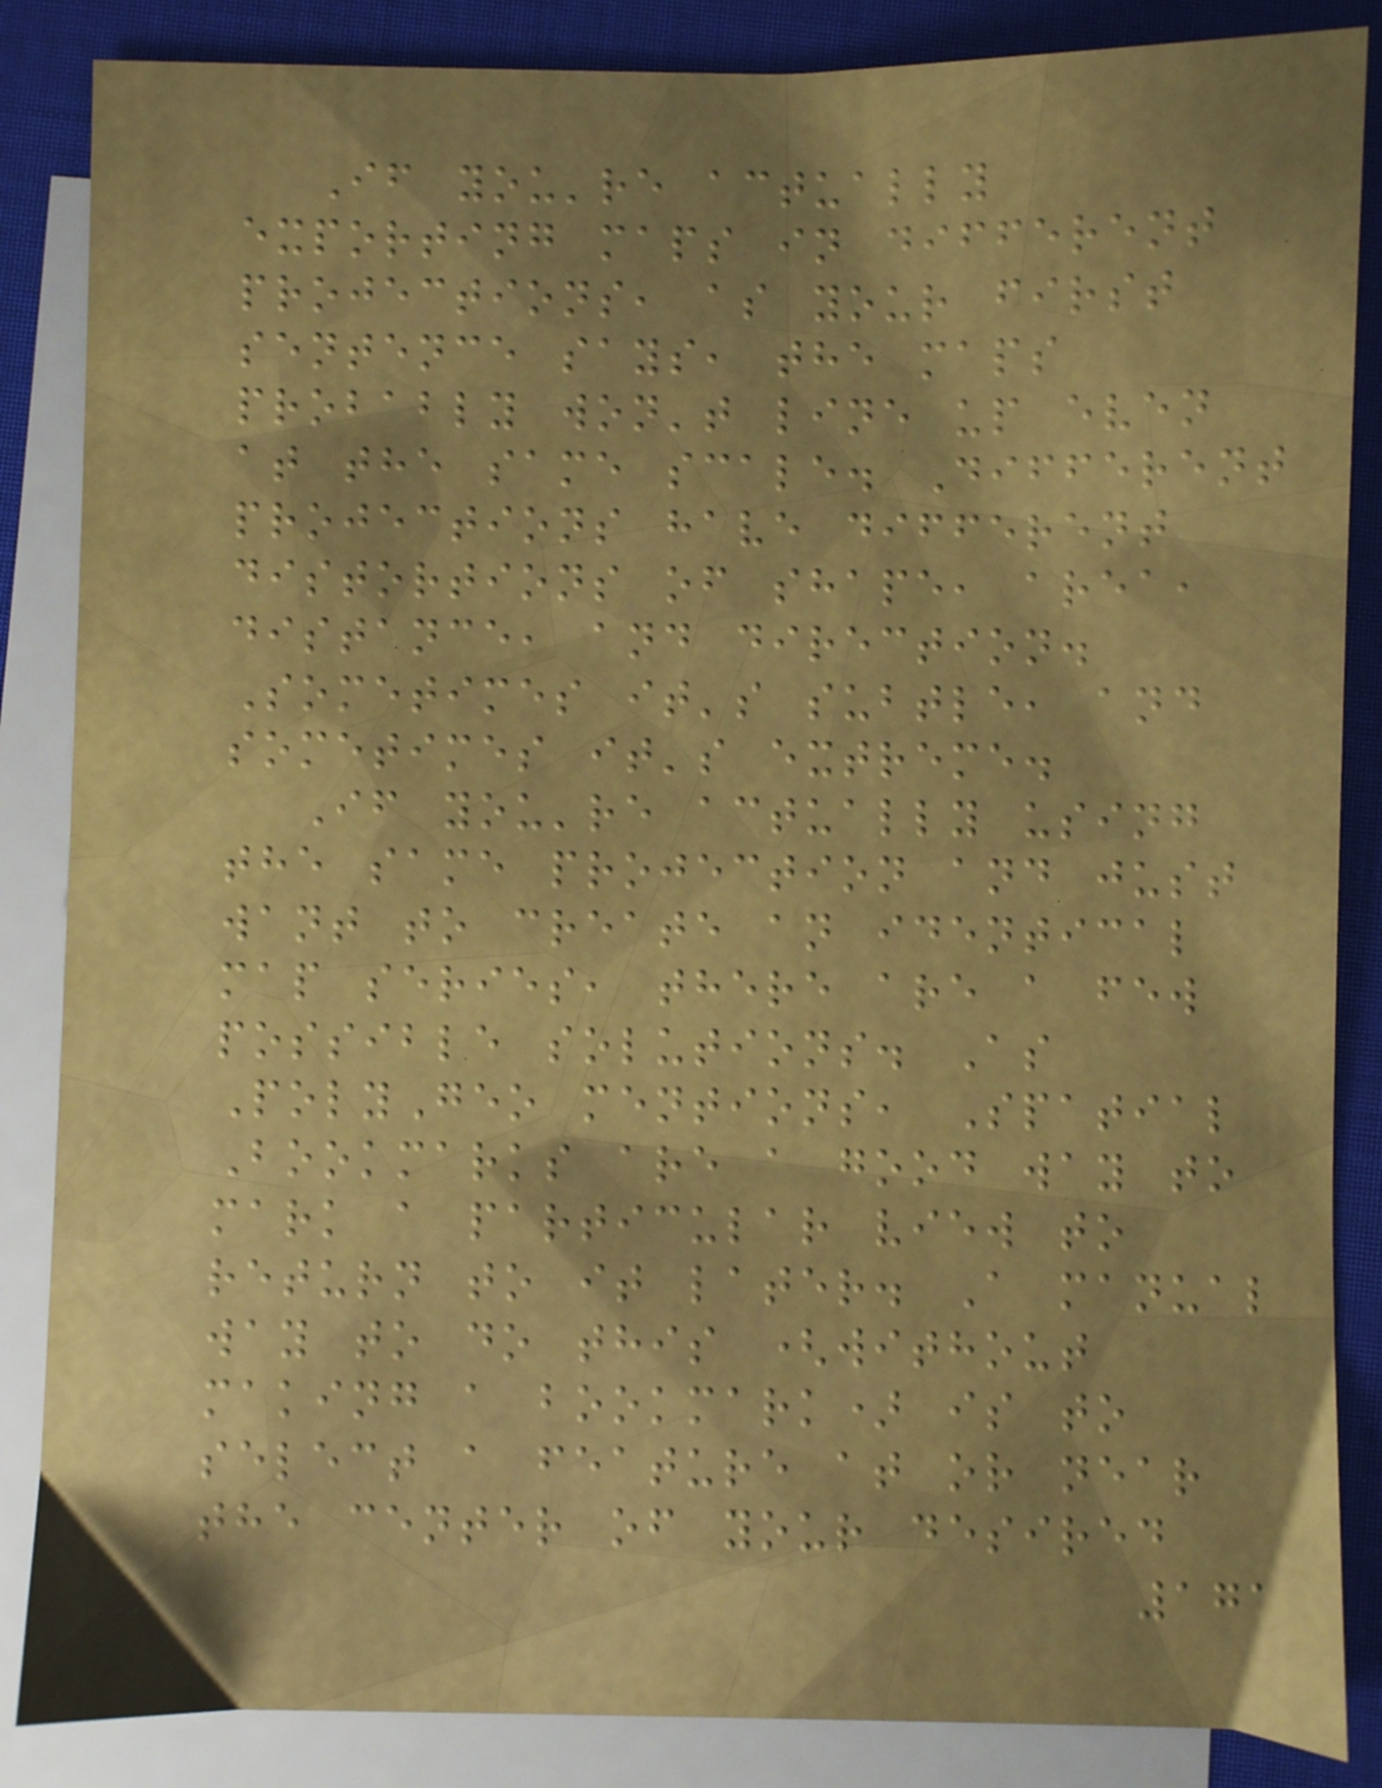If you're actually
exporting maps in different
projections, as your first
sentence says, the maps
probably won't line up even
at the same scale. Different
projections have different
distortions of shape, area,
distance, and direction.
Sometimes it's subtle, and
sometimes it's extreme.
If you're actually using
the same projection and just
want to create an identical
map series, there are a few
possible solutions. As
PolyGeo mentions, Spatial
Bookmarks are a good way to
mark a particular view to
return to it later. A manual
way to do this (without
making a bookmark) is to
select a feature at or near
the center of your desired
171
